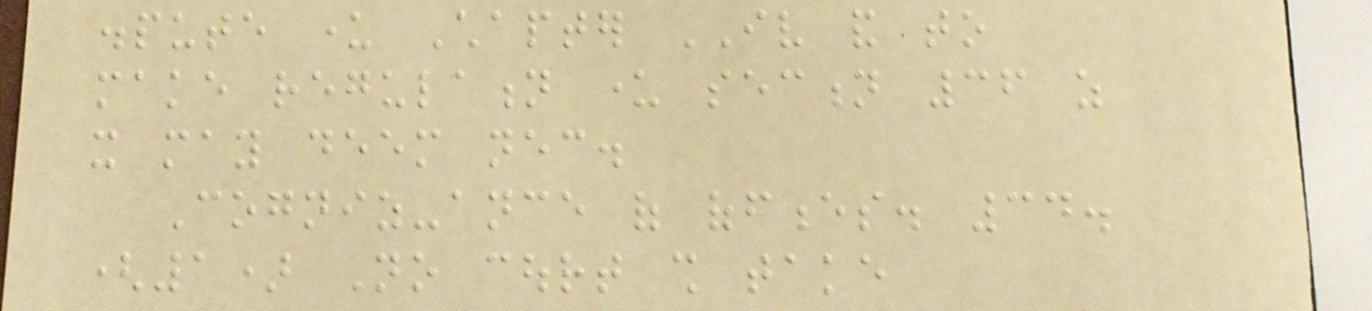dispute under Chapter IV and to
make regulation under section 36 as
it may deem necessary.
Cogniz-ance of offences. 34.
(1) No court shall take
